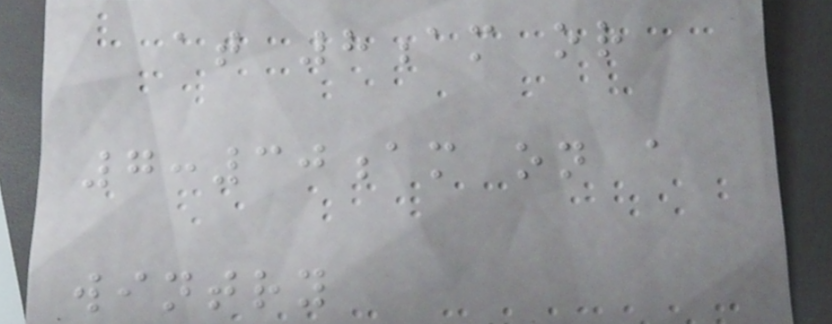at 8am or
7:30am on a
wintry
